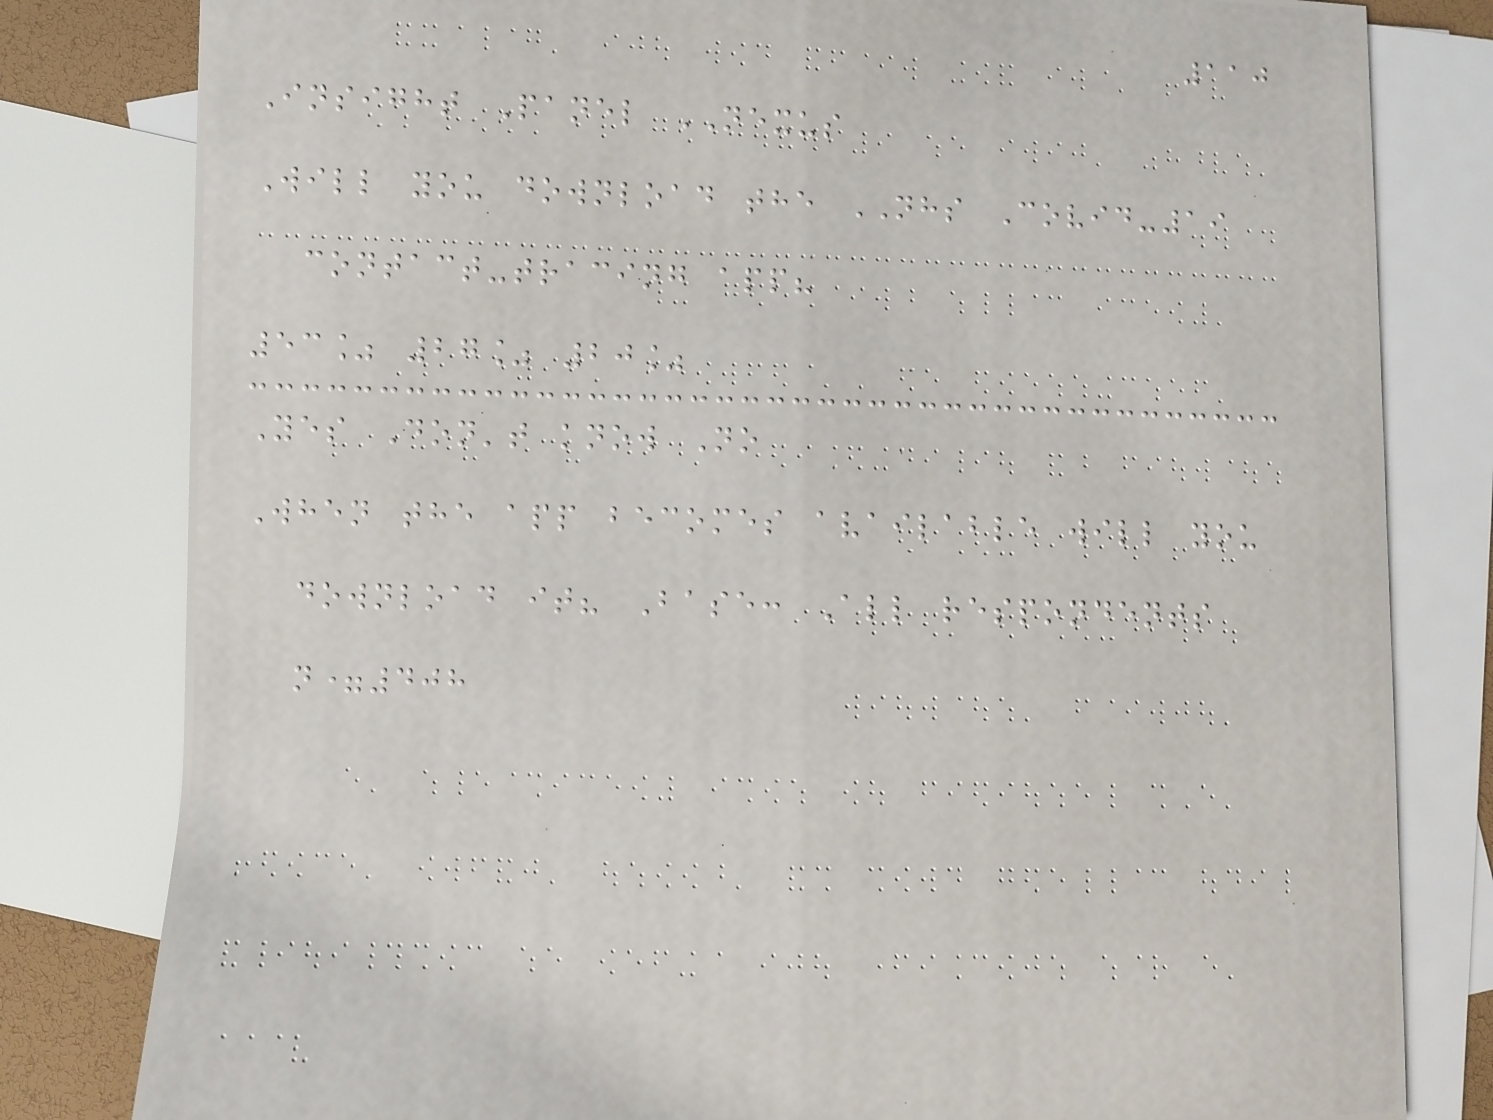110
Insight Panel NEXUS
Will you download the NHS Covid-19
contact-tracing app?
53% 27% 20%
Yes Don't know No
When the app becomes available will you
download it? Base: All respondents
n=408
